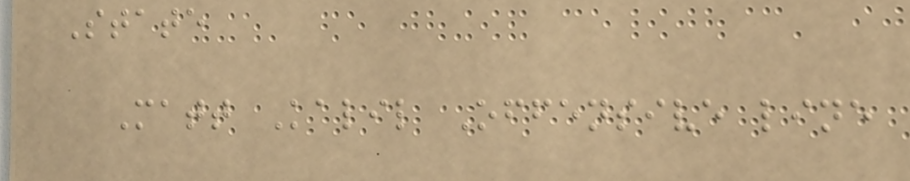State
Matt Kalil Offensive line
